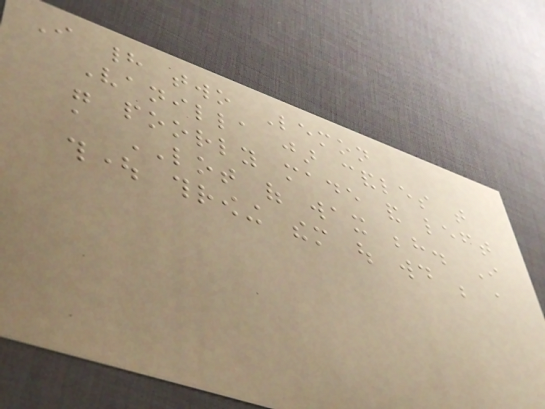I had two Lemon
Vanilla jar candles that
were poorly made and left
a LOT of wax behind. I
thought throwing them out would be a
